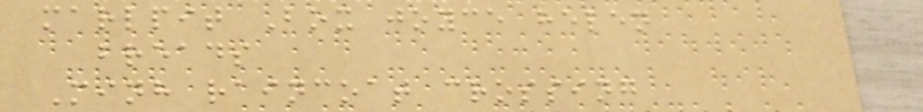marlpit Box joyce helen
breads
Minh raincoat crossing
